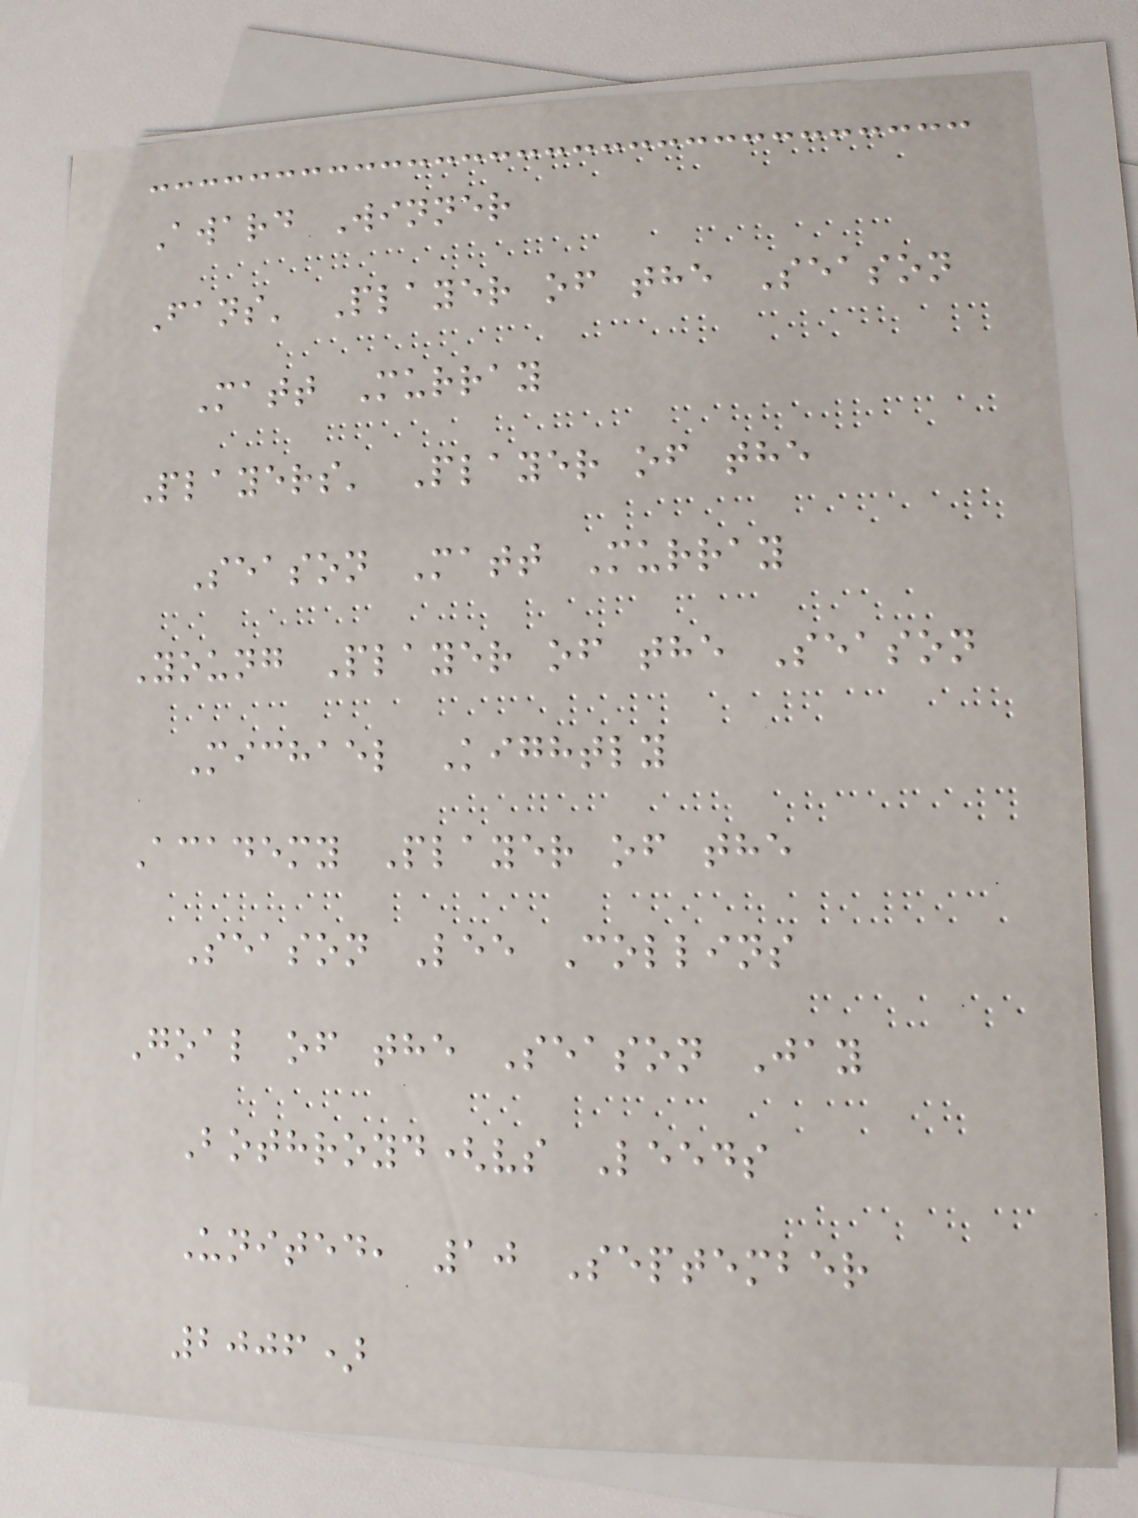Award Winner
Fans' Player of the Season
Matt Murray
Players' Player of the
Season Matt Murray
Young Player of the Season
Michael Kightly
Academy Player of the
Season Lee Collins
Goal of the Season Jay
Bothroyd(vs Leeds
United, 10 September
2006)
